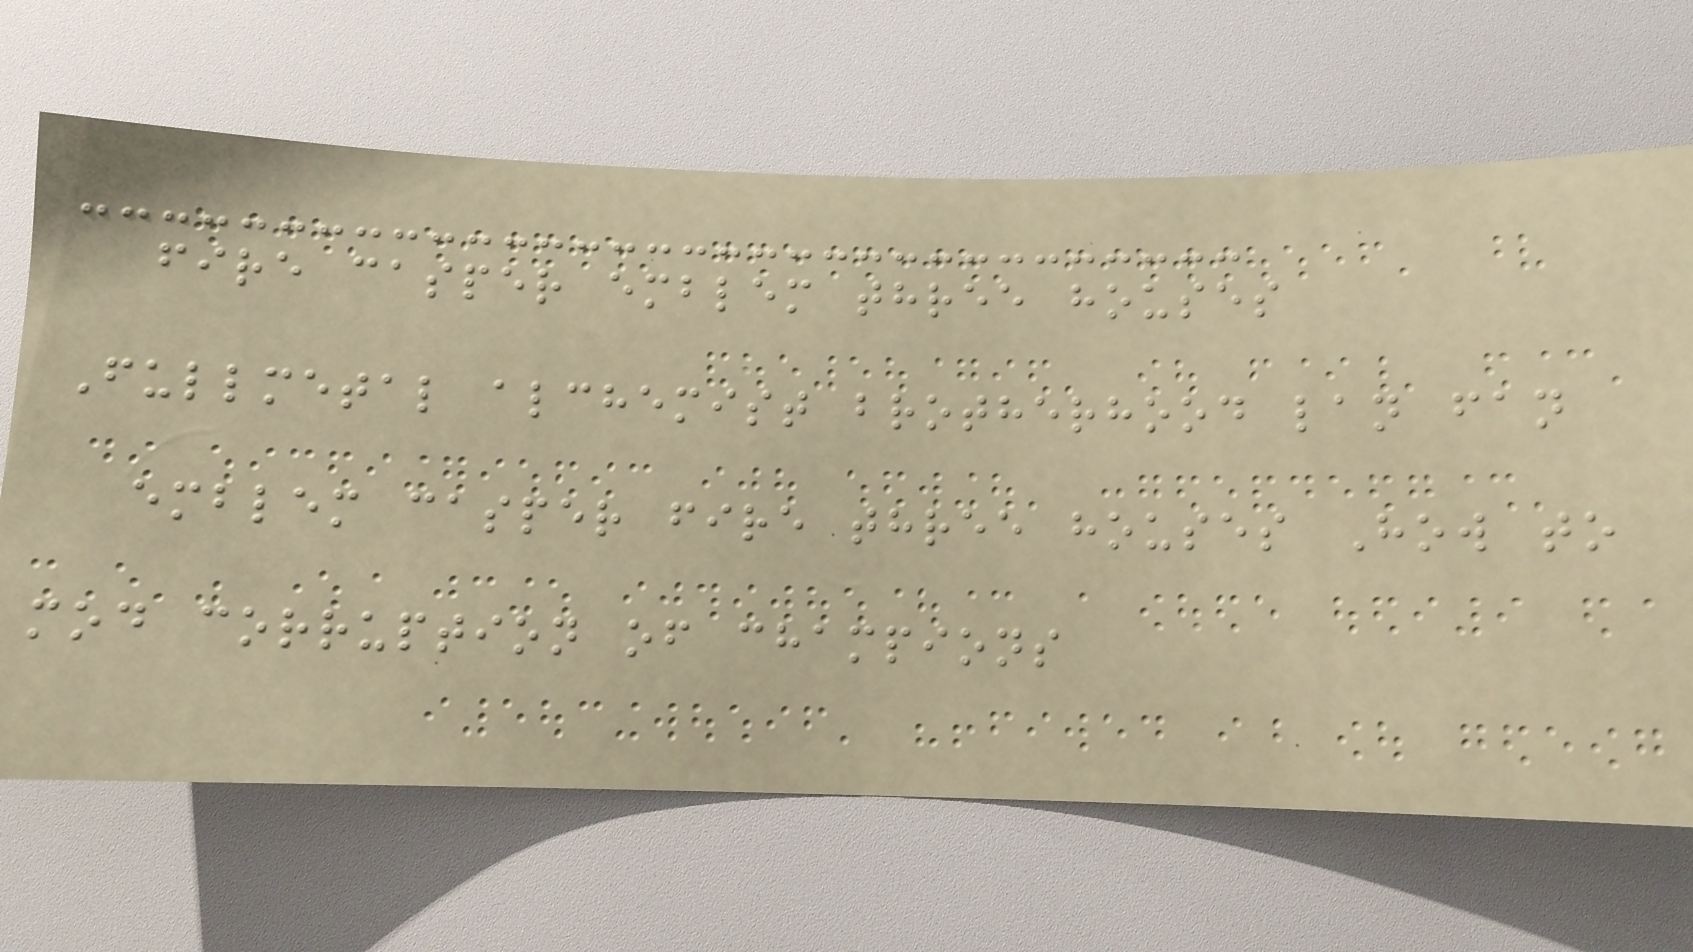fire casper emblem three houses
Fullmetal alchemist brotherhood lan fan
emblem casper fire three houses How to
mod corruption of champions
